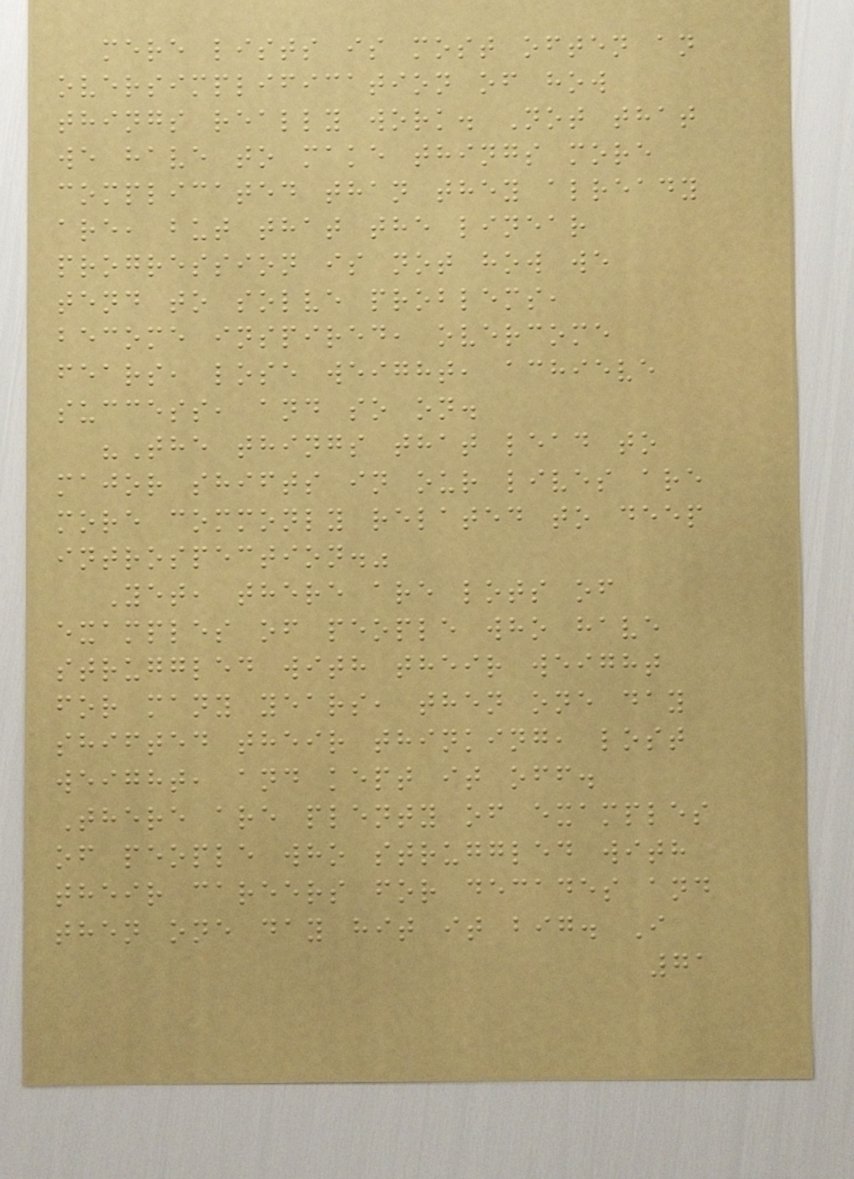mere lists is most often an
oversimplification of how
things really work. Not that
we have to make things more
complicated than they already
are, but that the linear
progression is not how we
tend to solve problems,
become inspired, overcome
fears, lose weight, achieve
success, and so on.
"The things that lead to
major shifts in our lives are
more commonly related to deep
introspection."
Yet, there are lots of
examples of people who have
struggled with their weight
for many years, then one day
shifted their thinking, lost
weight, and kept it off.
There are plenty of examples
of people who struggled with
their careers for decades and
then one day hit it big. I
71
